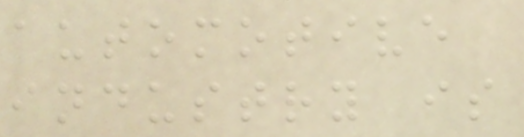automotive
industry is
